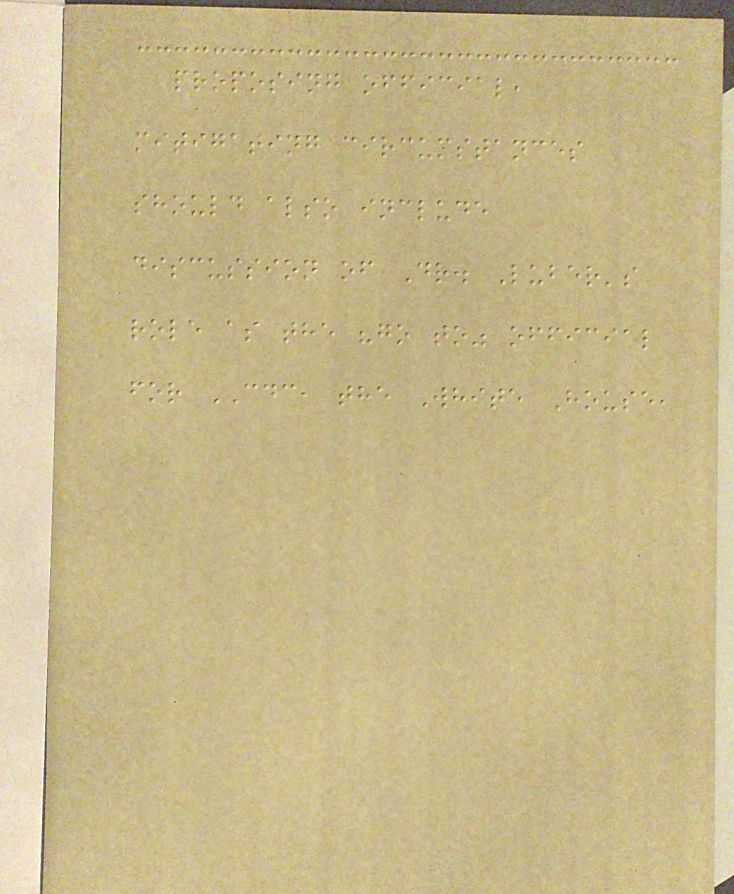proposing official,
mitigating circumstances
should also include
discussion of Dr. Luber's
role as the "go to" official
for CDC, the White House,
